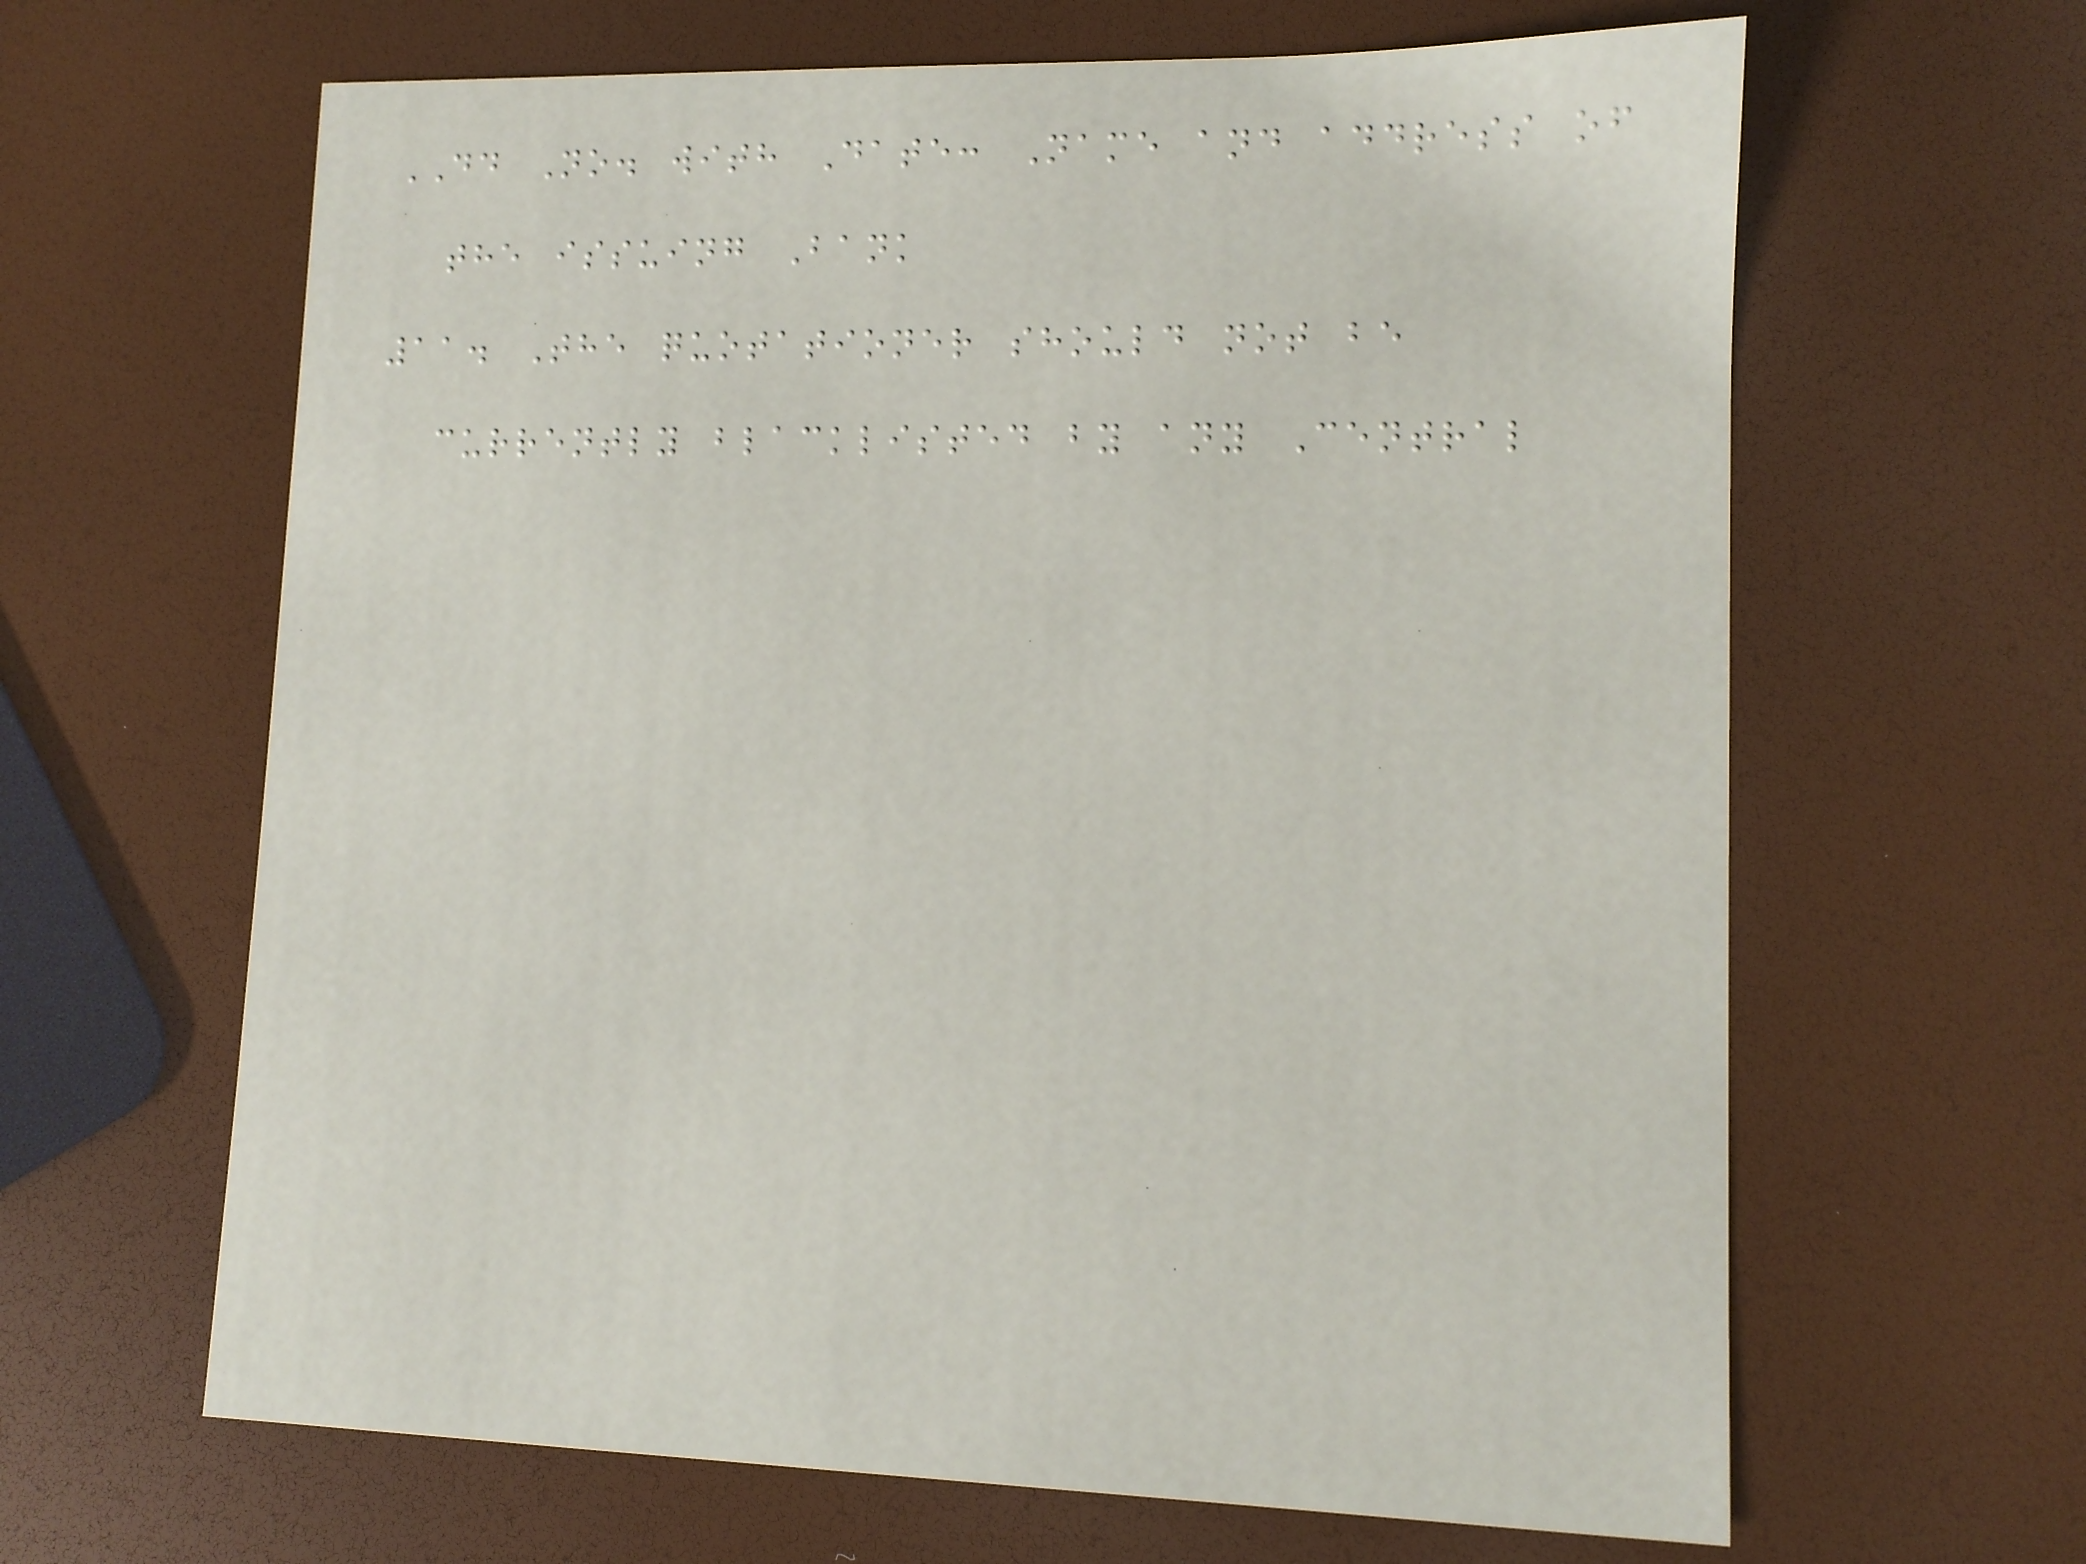DD No. with Date: Name and address of
the issuing Bank
11. The quotationer should not be
currently blacklisted by any Central
